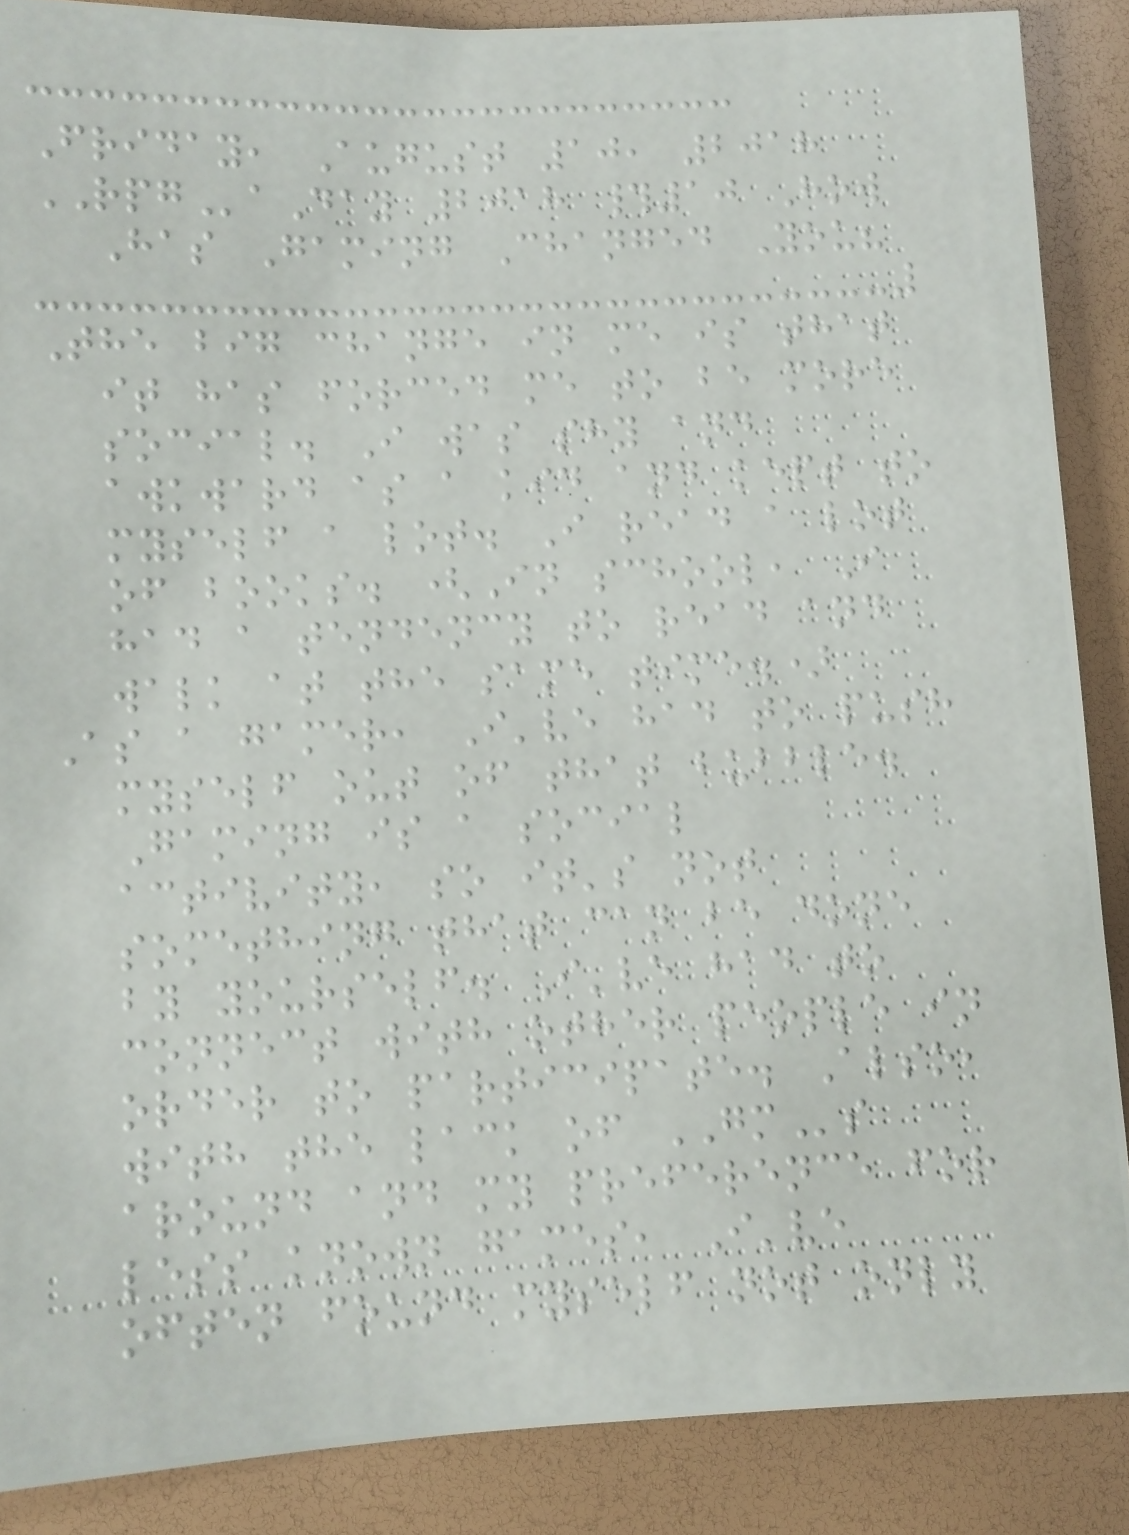Friday, August 10, 2018
RPGaDay 2018 #10 How
Has Gaming Changed You?
The big change in me is that
it has forced me to be more
social. I was shy and
awkward as a kid and kept to
myself a lot. I read a lot
of books. (In school, I
had a tendency to read and
walk at the same time.)
As a gamer, I've had to push
myself out of that bubble.
Gaming is a social
activity, so it's not
something that can be done
by yourself. I've had to
connect with other people in
order to participate. Also,
with the lack of GMs
around and my preference for
less known games, I've
often found myself not only
